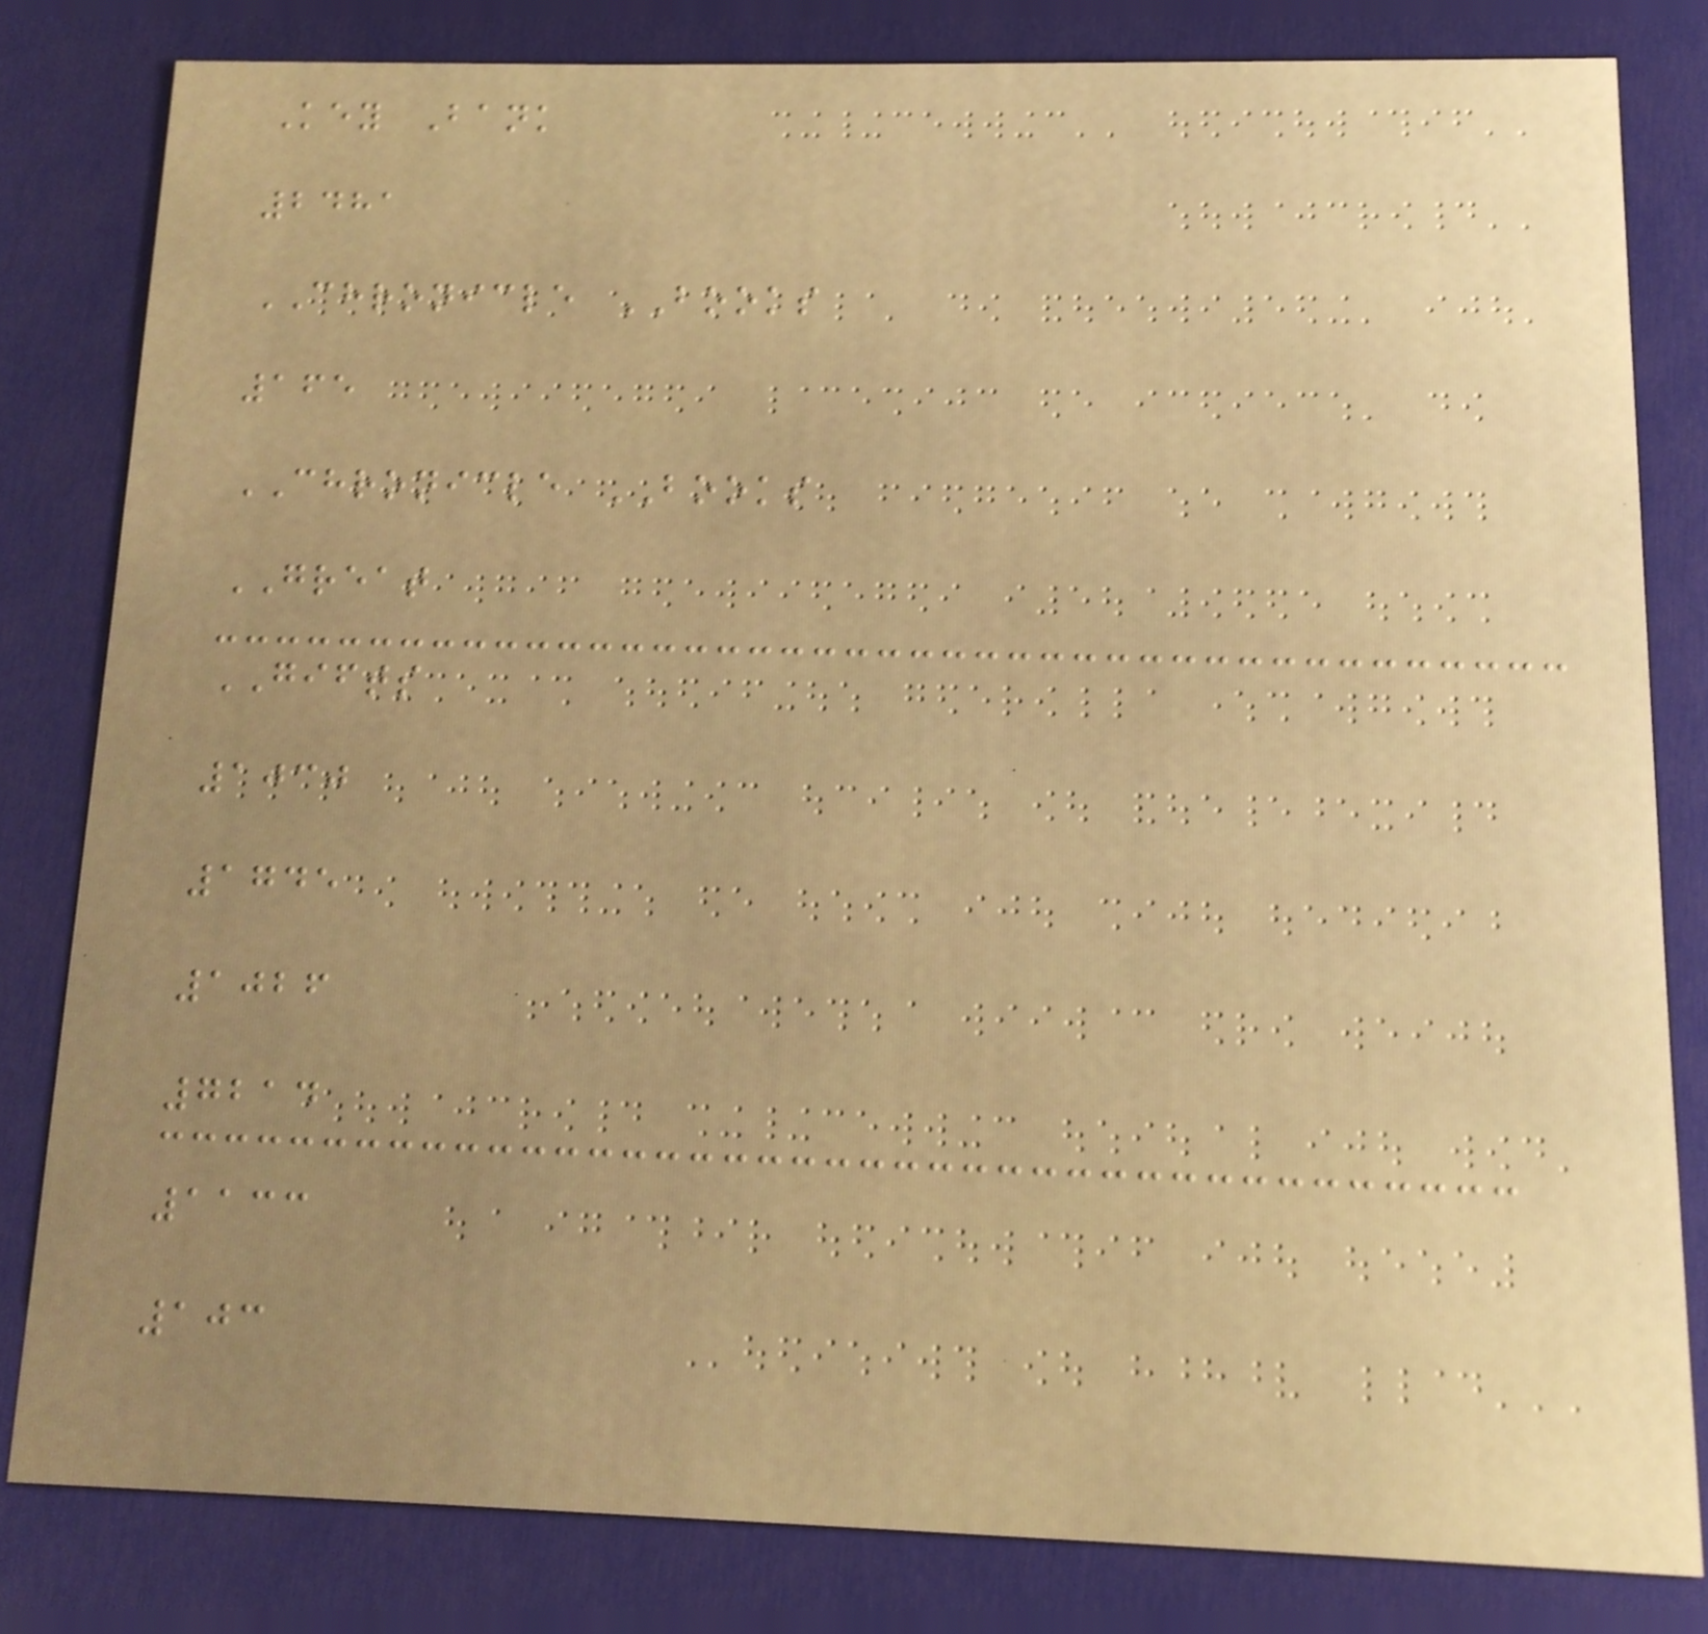Key Bank
2481
CHRONICLE BOOKS
165
CHRONICLE BOOKS
GREAT
GIFTS
1030
1745
1026
7214
1133
103
